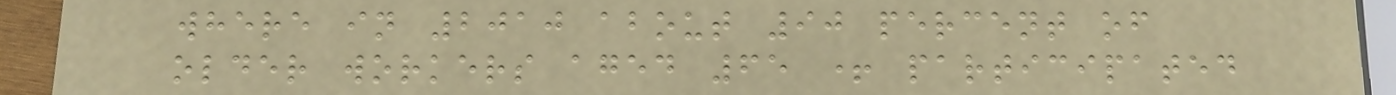where in 2010 about 90 percent of
older workers aged 65 + participated
